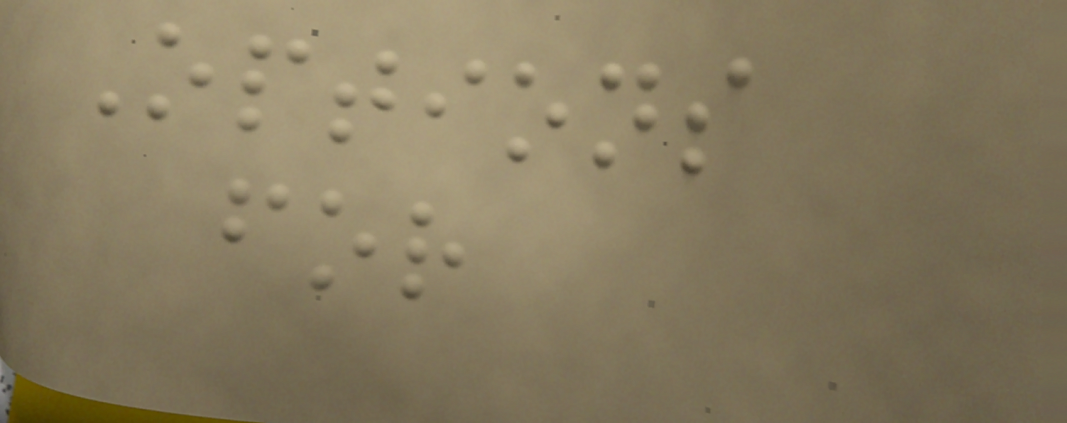Options
for
